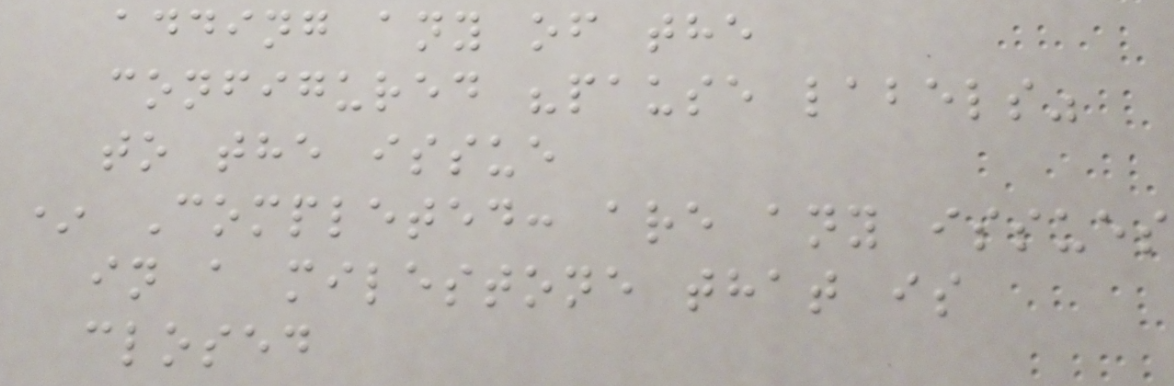adding any of the
configured "pause labels"
to the issue
* Completed: are any issues
in a milestone that is
closed
